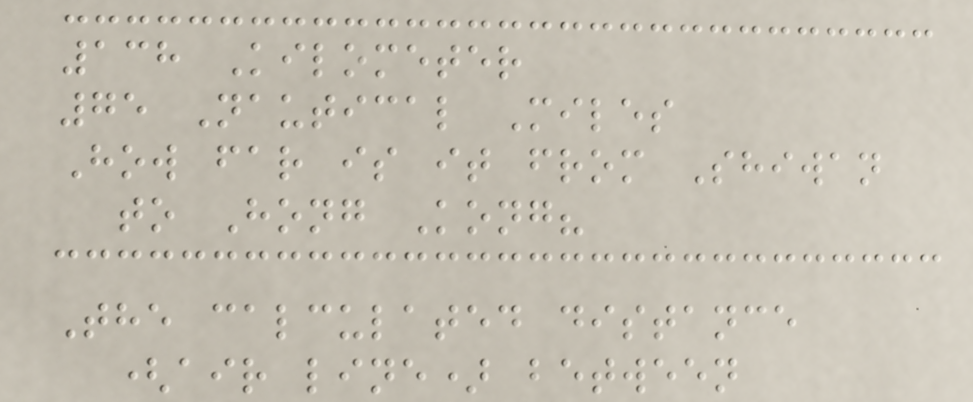138 Kilometer
75 Nautical Miles
How far is it from Shiwan
to Hong Kong?
The calculated distance
(air line) between
